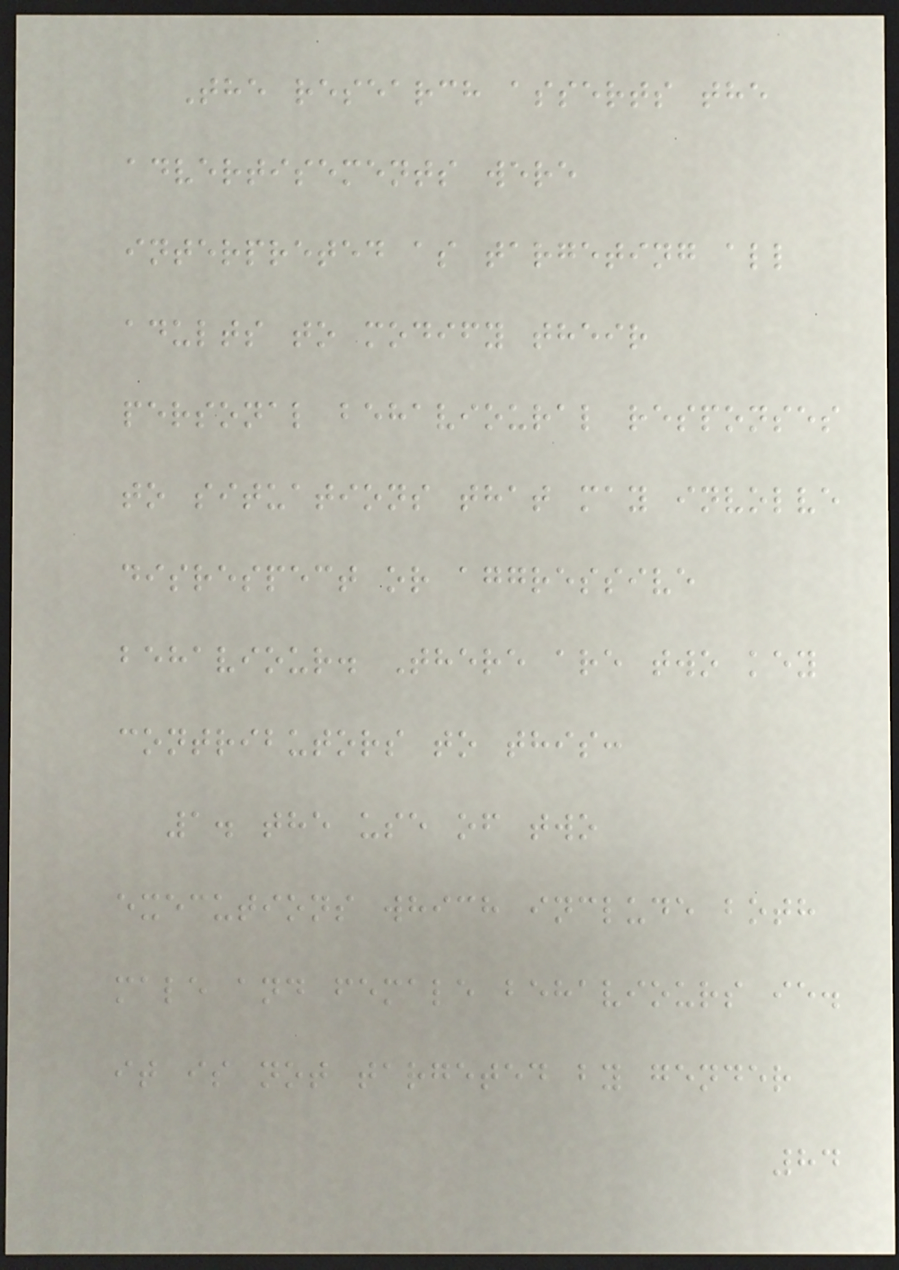The research asserts the
advertisements were
interpreted as targeting all
adults to modify their
personal behavioural responses
to situations that may involve
disrespect or aggressive
behaviour. There are two key
contributors to this:
1. the use of two
executions which include both
male and female behaviours ie.
it is not targeted by gender
84
